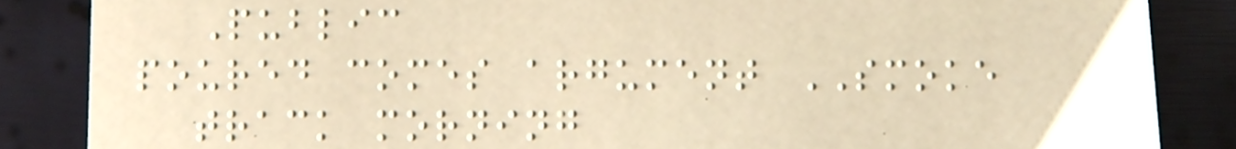Public
poured comes argument SMOKE
track morning
